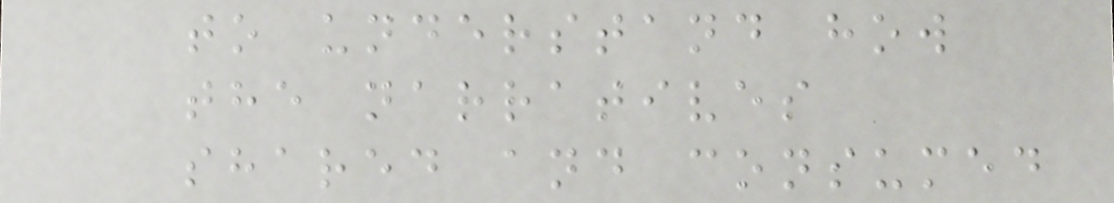to understand how
the narratives
shared and consumed
